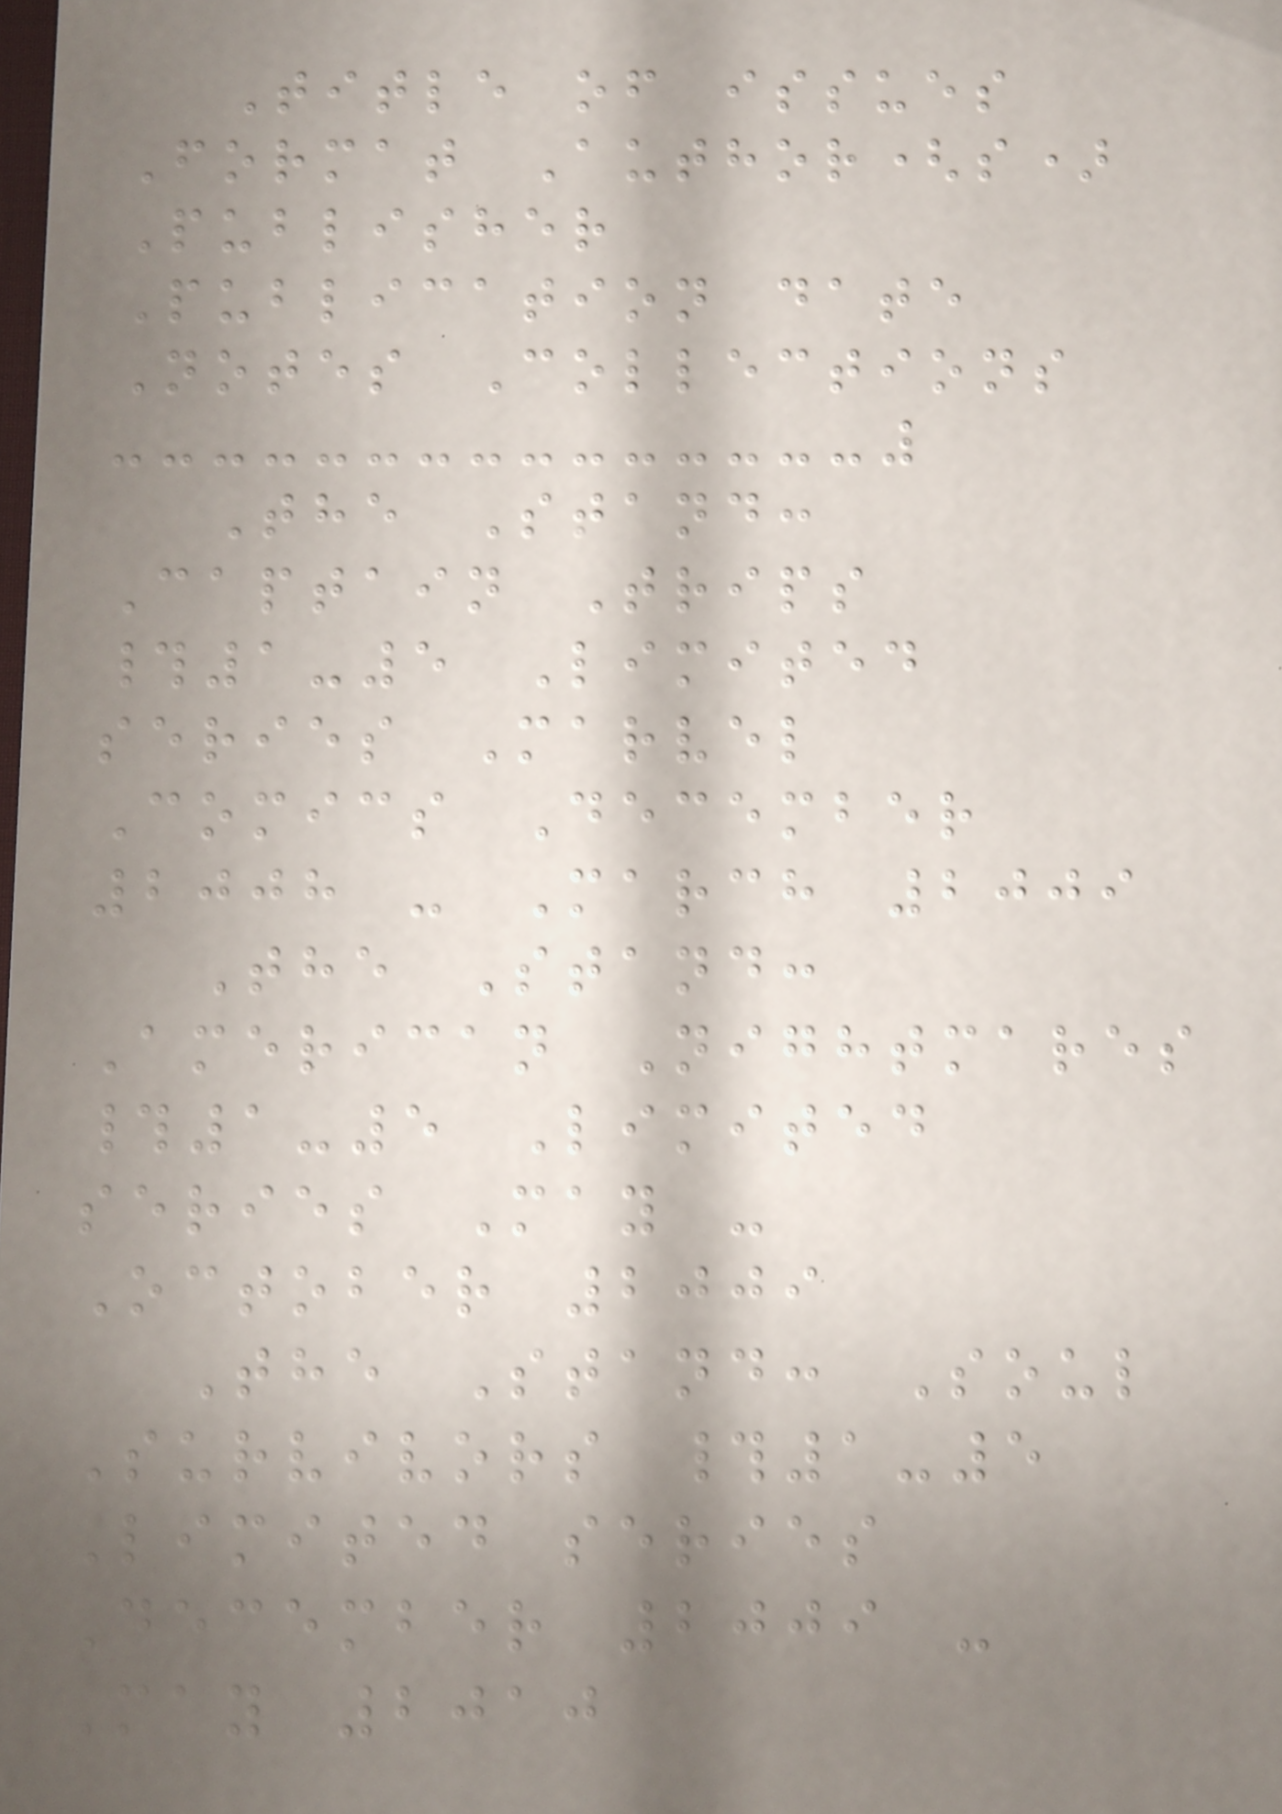Title of issues
Format Author(s)
Publisher
Publication date
Notes Collections
The Stand:
Captain Trips
#1-5 Limited
series Marvel
Comics December
2008 - March 2009
The Stand:
American Nightmares
#1-5 Limited
series May -
October 2009
The Stand: Soul
Survivors #1-5
Limited series
December 2009 -
May 2010
